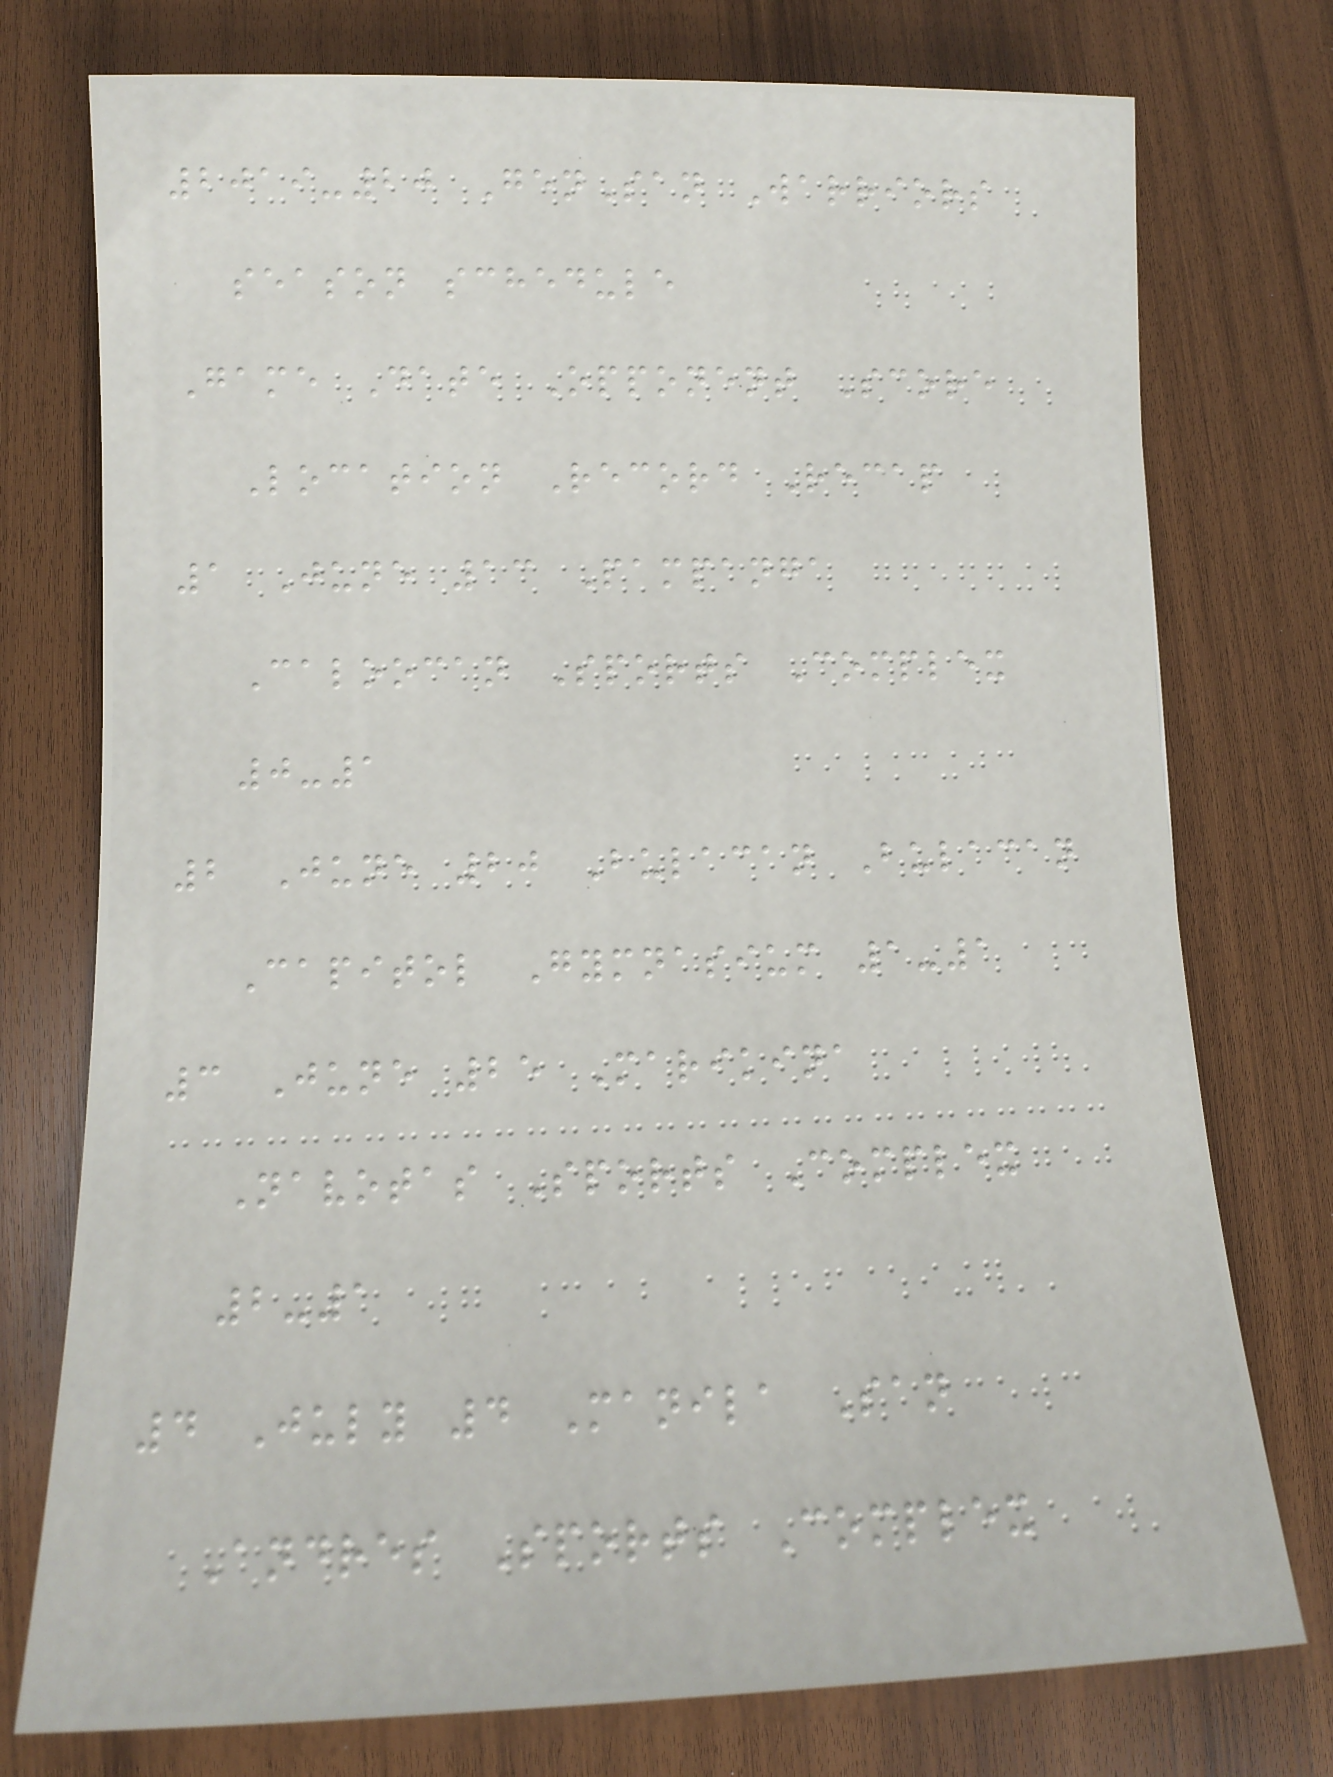2019-20 GenSan Warriors
season schedule
Game Date Opponent Score
Location Record Recap
1 June 13 Pampanga
Caloocan Sports Complex
0-1
2 June 20 Bulacan Bulacan
Capitol Gymnasium 1-1
3 June 25 Marikina
Navotas Sports Complex
2-1
4 July 4 Manila San
Andres Sports Complex
